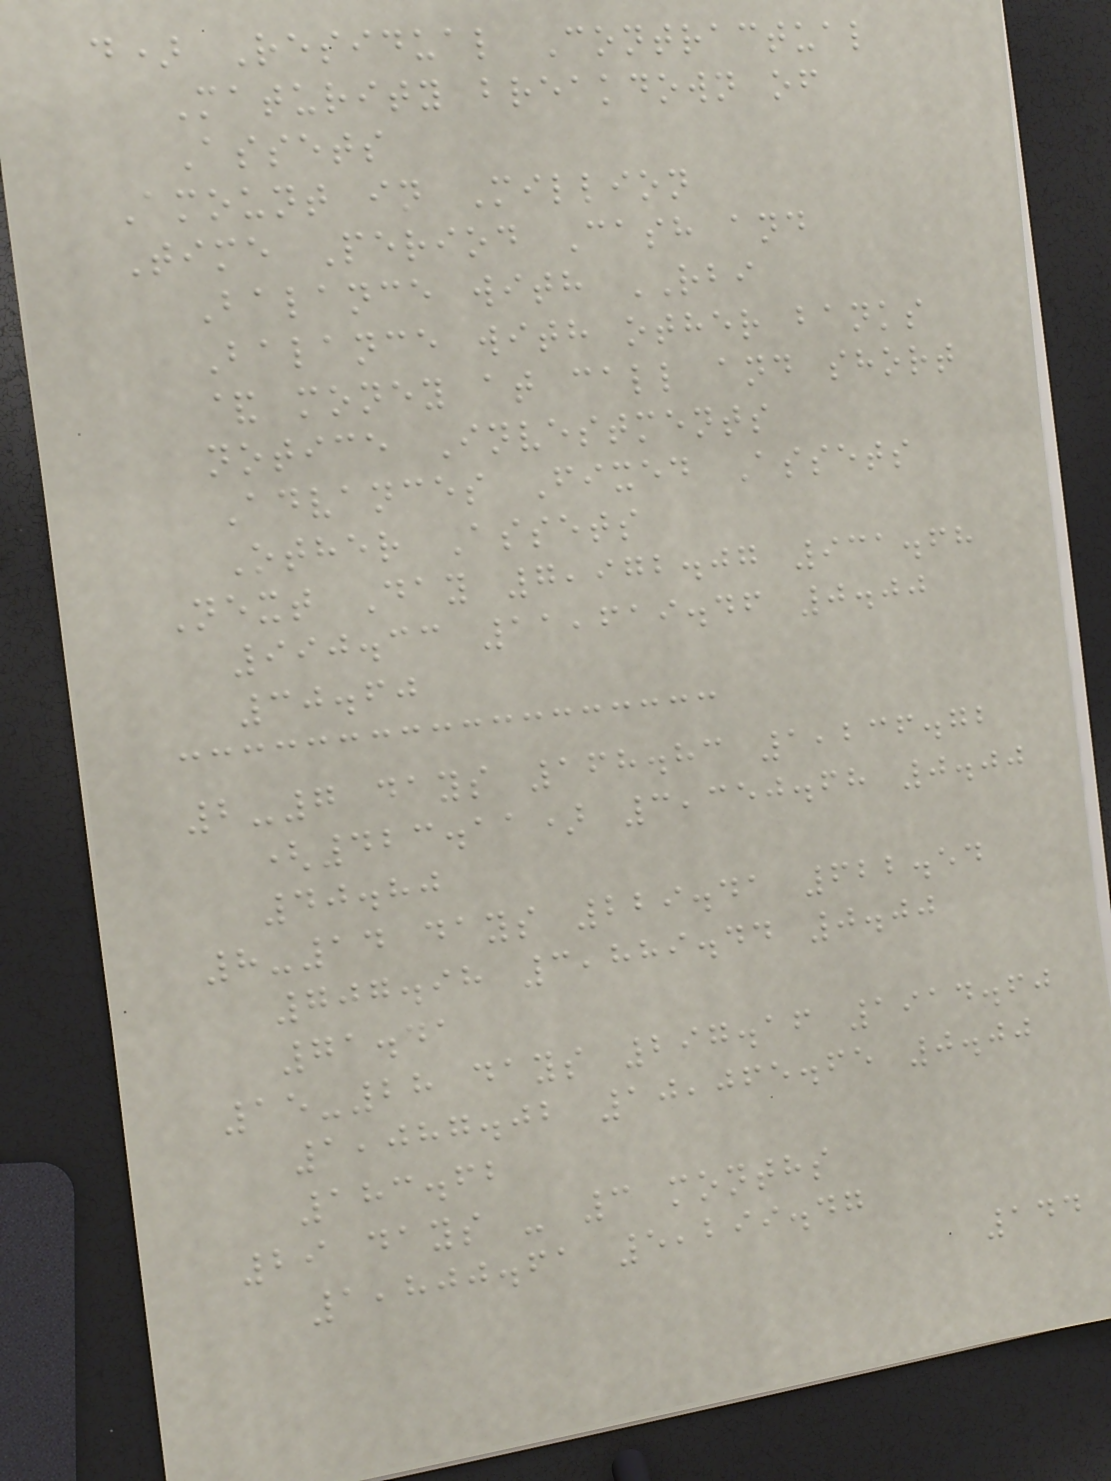d) Residual Contractual
Maturity breakdown of
Assets
Amount in Million
Time Period Cash and
Balance with RBI
Balance with other banks
& money at call and short
notice Investments
Advances Fixed Assets
Other Assets
Next Day 7,972.07 931.68
990.33 11,619.46 0.00
30.60
2-7 days 168.83 1,236.72
(423.11) 3,350.68 0.00
40.80
8-14 days 229.41 622.54
707.98 3,889.44 0.00
71.41
15-28 days 297.16 1914.60
1,087.02 10,065.65 0.00
183.62
29 days - 3 months
1,800.61 5,299.47
144
